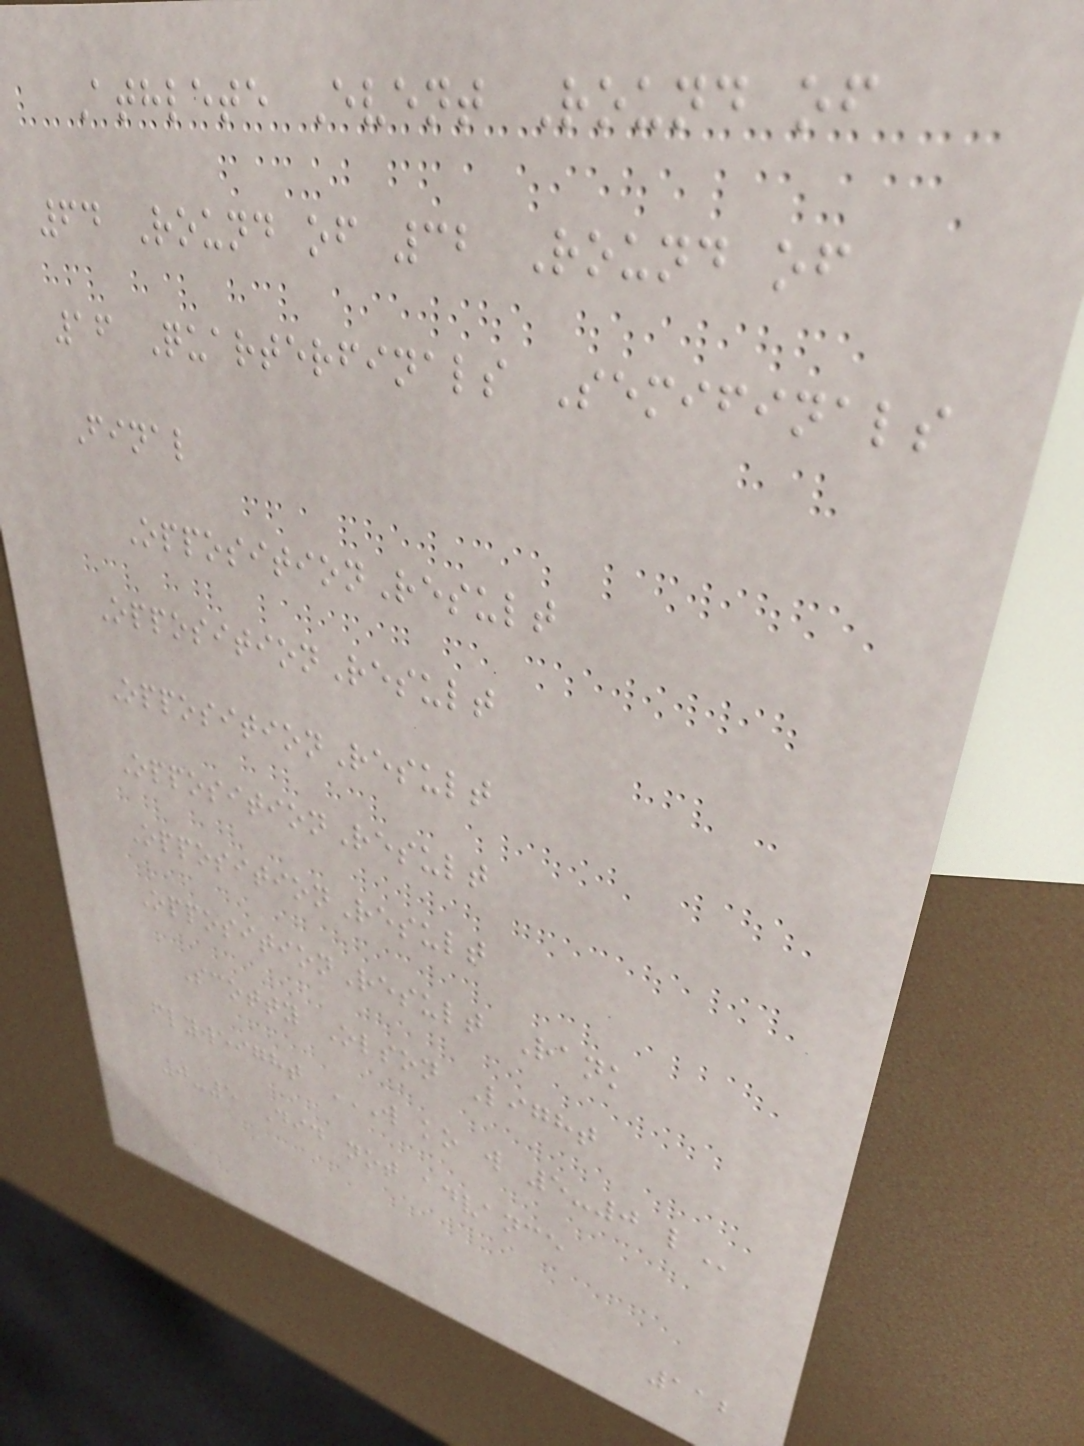Athlete Event Round of
64 Round of 32 Round of
16 Quarterfinals Semifinals
Final
OppositionResult
OppositionResult
OppositionResult
OppositionResult
OppositionResult
OppositionResult Rank
Scotty Olson Light
flyweight W KO W 5-0 L
0-5 Did not advance
112
